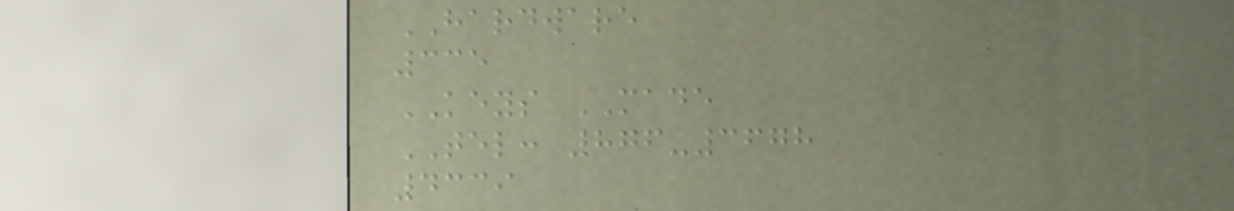HARDWARE
335
KEYS MADE
TEL: 876-3678
4339
